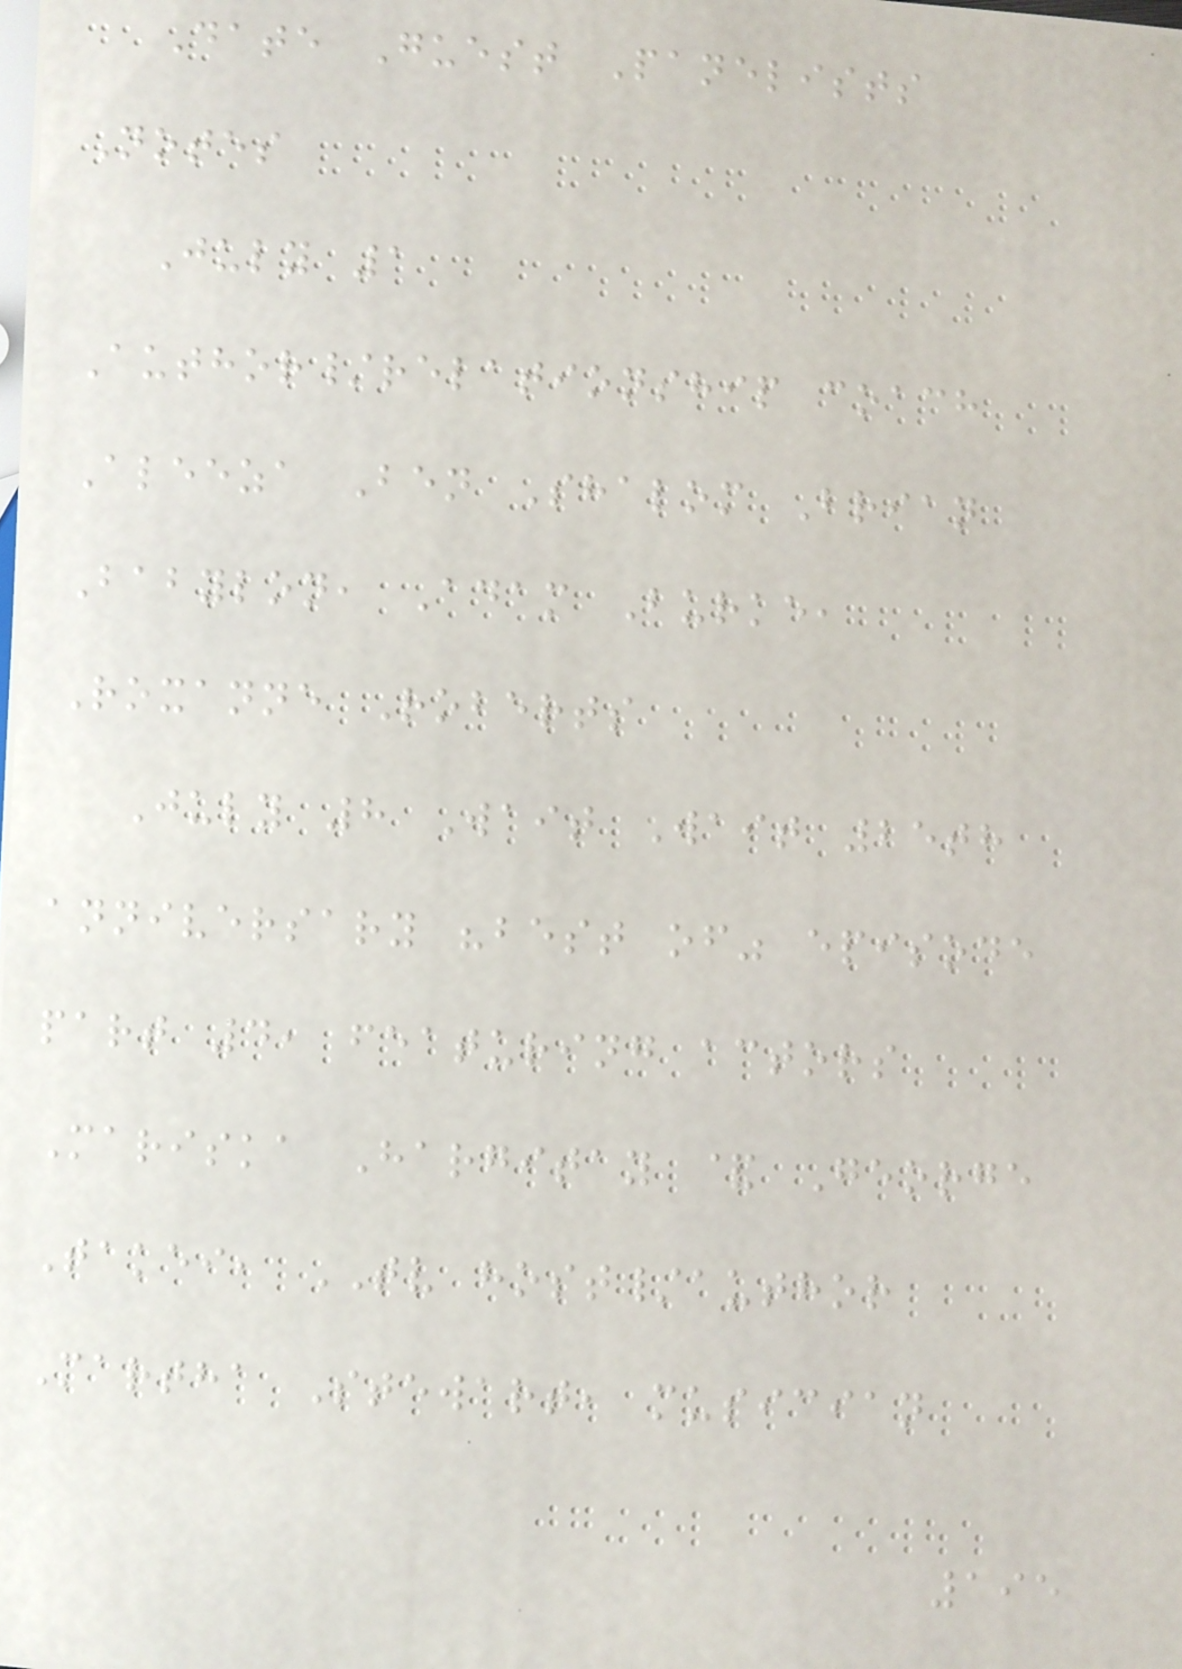Date Guest Panelists
Notes
July 1
Author/relationship coach
Aleeza Ben Shalom Brian
Babylon, Adam Burke,
Roxanne Roberts
July 8 Wait Wait 25th
anniversary "best of" episode
part 4, featuring actors
Mariska Hargitay & George
Takei, TV host/author
Martha Stewart, musician
195
